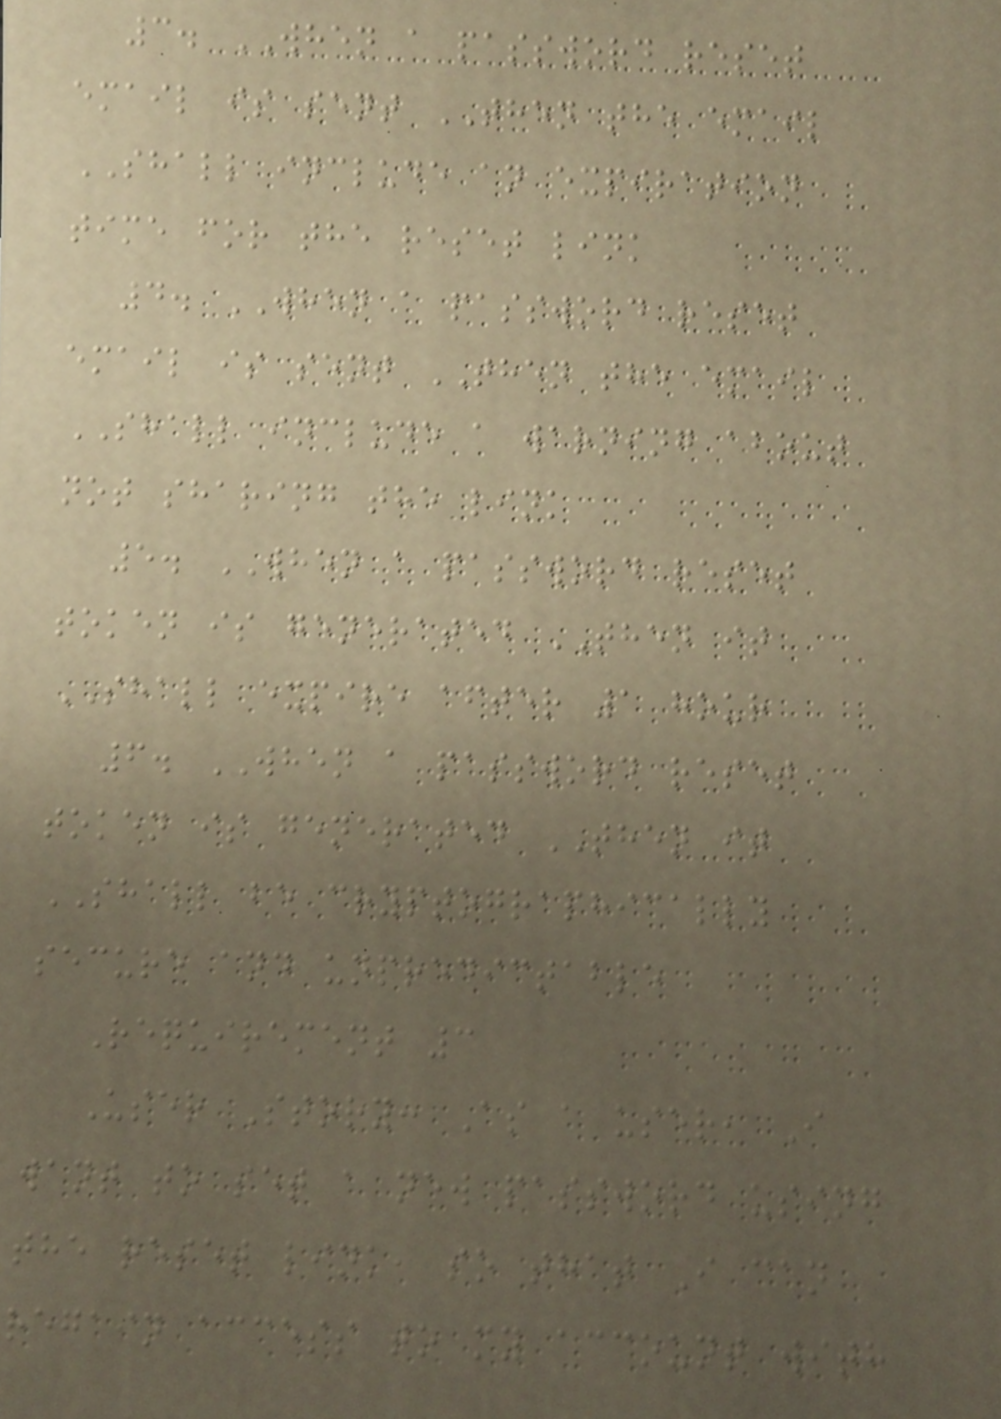3. WHEN a password reset
email is sent THEN the email
SHALL include an expiration
time for the reset link
4. WHEN a password reset
email is sent THEN the email
SHALL include a warning about
not sharing the link
5. WHEN a password reset
token is generated THEN it
SHALL expire after 1 hour
6. WHEN a password reset
token is generated THEN it
SHALL be cryptographically
secure and unpredictable
Requirement 3
User Story: As a user, I
want to set a new password using
the reset link, so that I can
regain access to my account with
